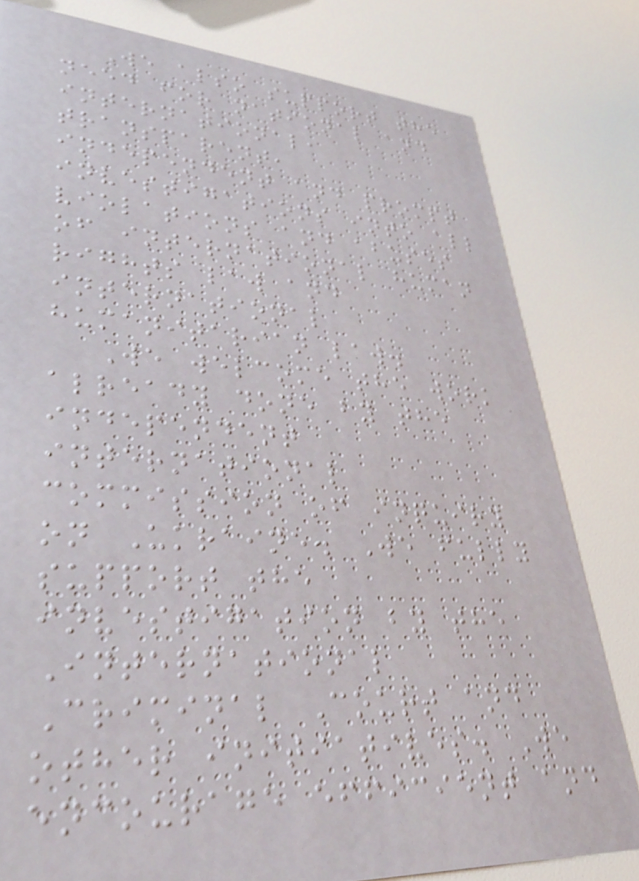We also support the
need for national and
international,
transparent,
independent and prompt
investigations into all
violations and abuses
of international human
rights law and
international
humanitarian law.
We welcome the work
already done by the
independent
international
commission of inquiry
on Ukraine. We fully
support the
investigation by the
International
Criminal Court and
other initiatives. We
encourage efficient and
